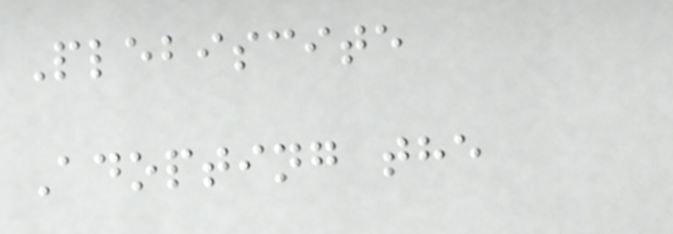Plebiscite
Adopting the
